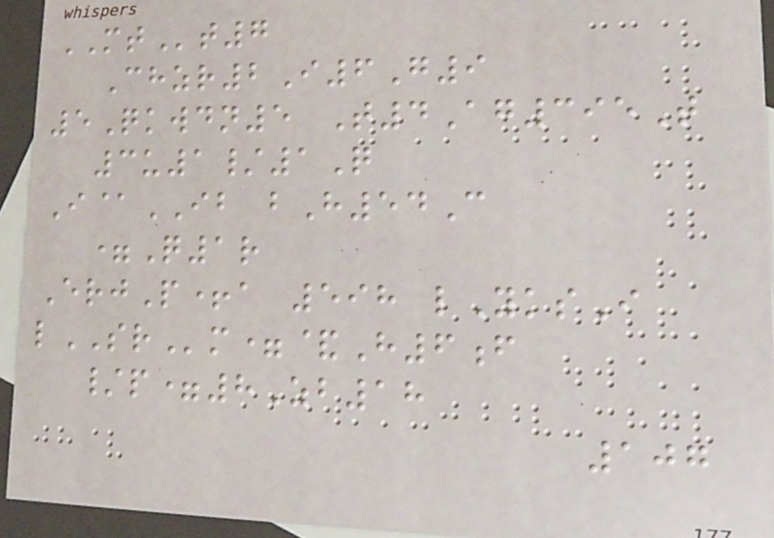MTt7
Chzr2I6G9
5Qkwdn5 T4Ag395T
3u1/1Q
I@IB bH54C
=Q1r
ErjP+a 598 lYksI
lSRm=&H6f
/p=8Zb18
107
